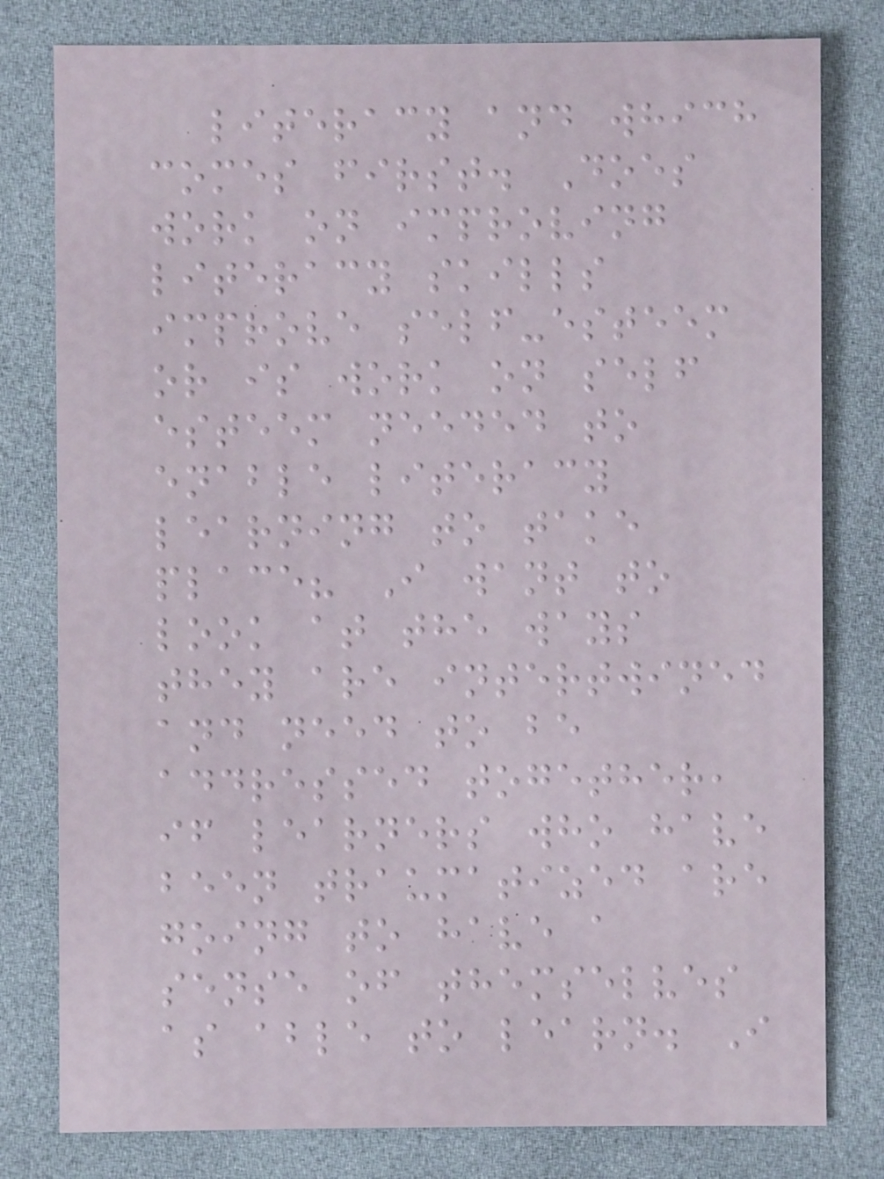literacy and which
comes first. Does
work on improving
literacy skills
improve self-esteem
or is work on self
esteem needed to
enable literacy
learning to take
place? I want to
look at the ways
they are intertwined
and need to be
addressed together,
if learners who have
been traumatized are
going to have a
sense of themselves
as able to learn. I
